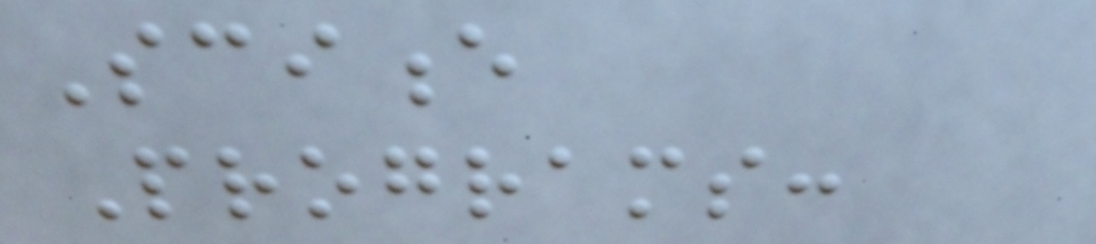Science
Programs:
